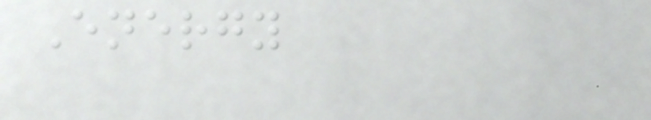Energy
